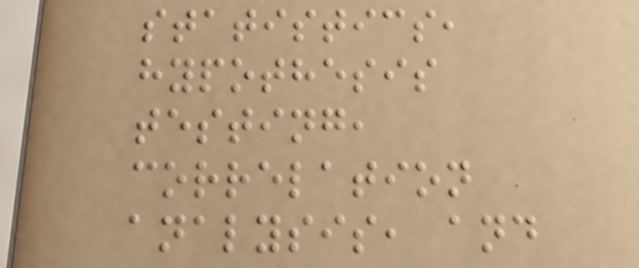statistics,
hypothesis
testing,
correlation
analysis, and
